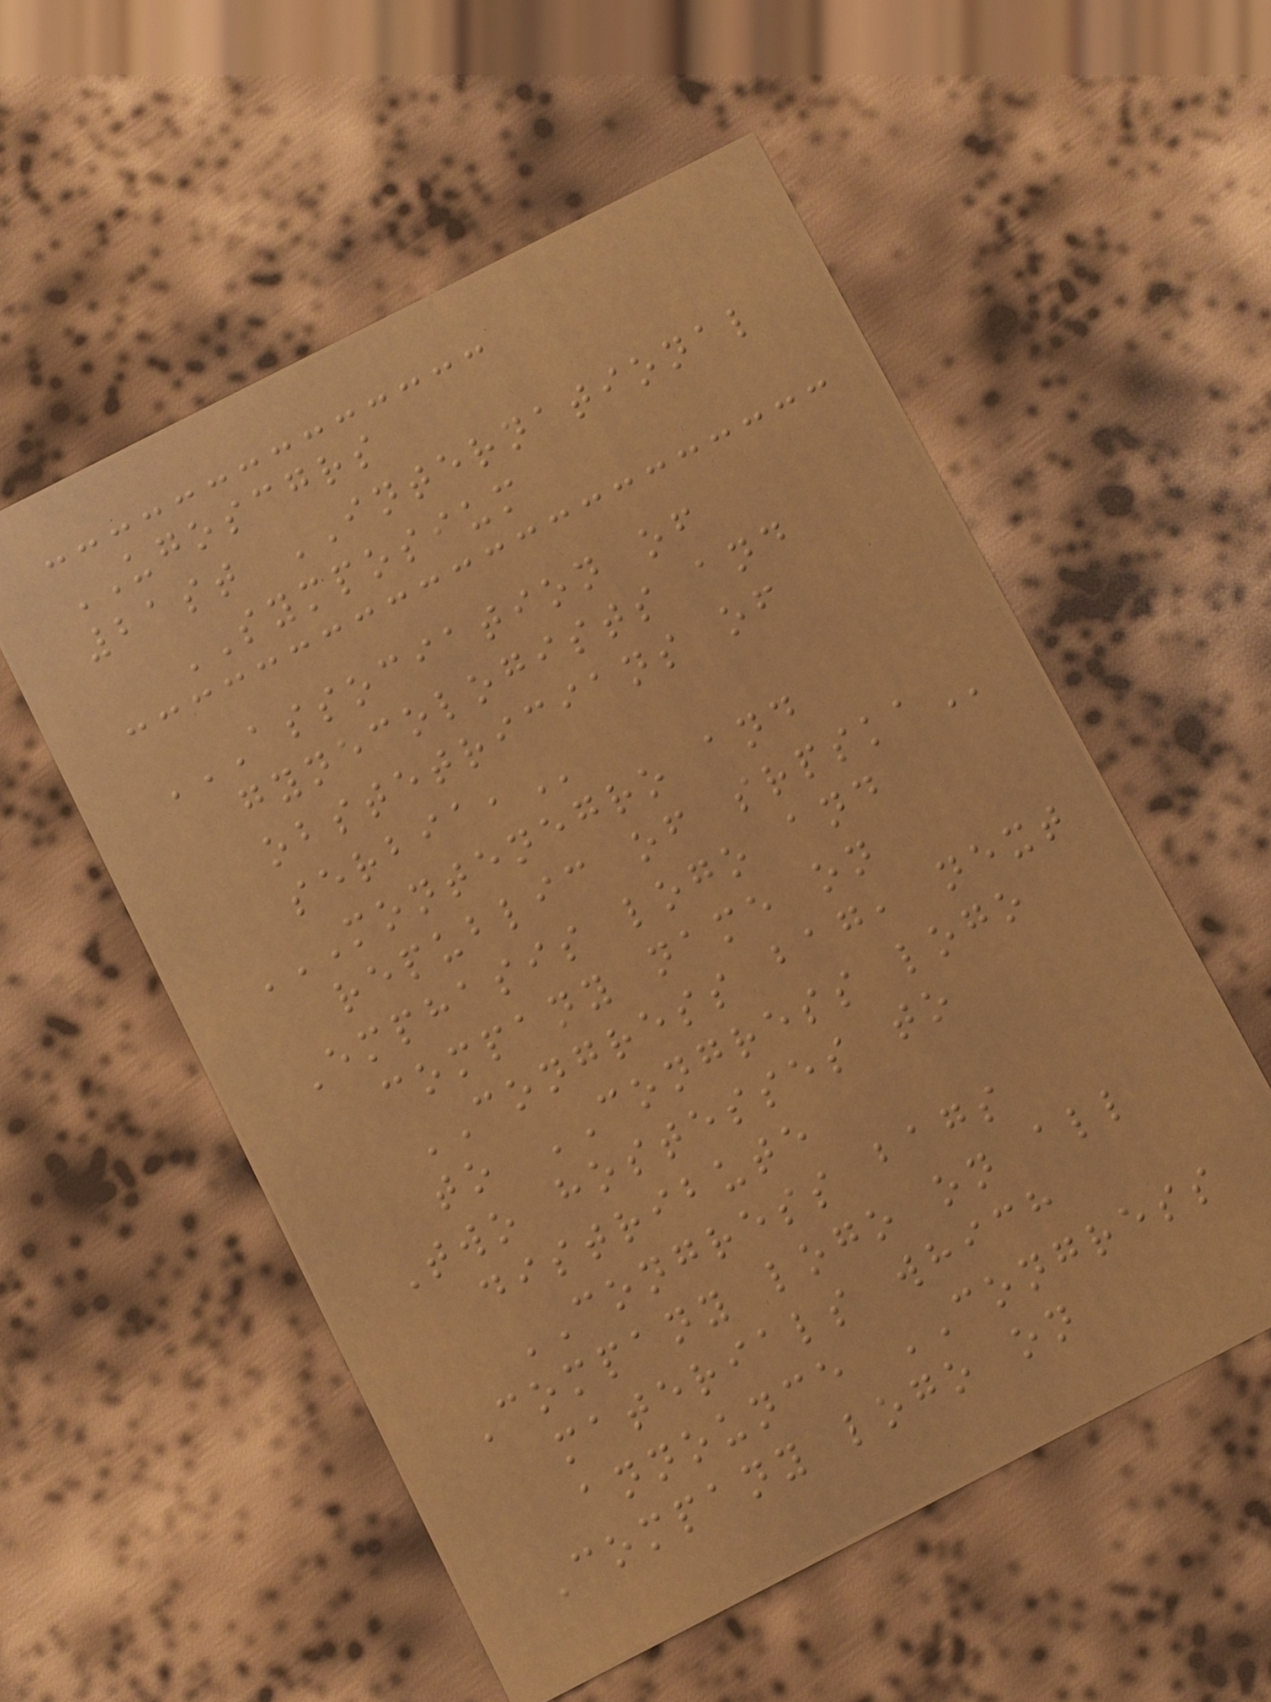UGOSCGRS
21st INTERNATIONAL
SYMPOSIUM
ASSOCIATION OF
GYNECOLOGISTS AND
OBSTETRICIANS OF
SERBIA,
MONTENEGRO AND
REPUBLIC OF SRPSKA
Emphasis logo and
company name on
CONGRESS bag, next
to CONGRESS logo
Two hostesses to
distribute
CONGRESS bags
Company logo on all
materials which
announce CONGRESS
Company logo on
